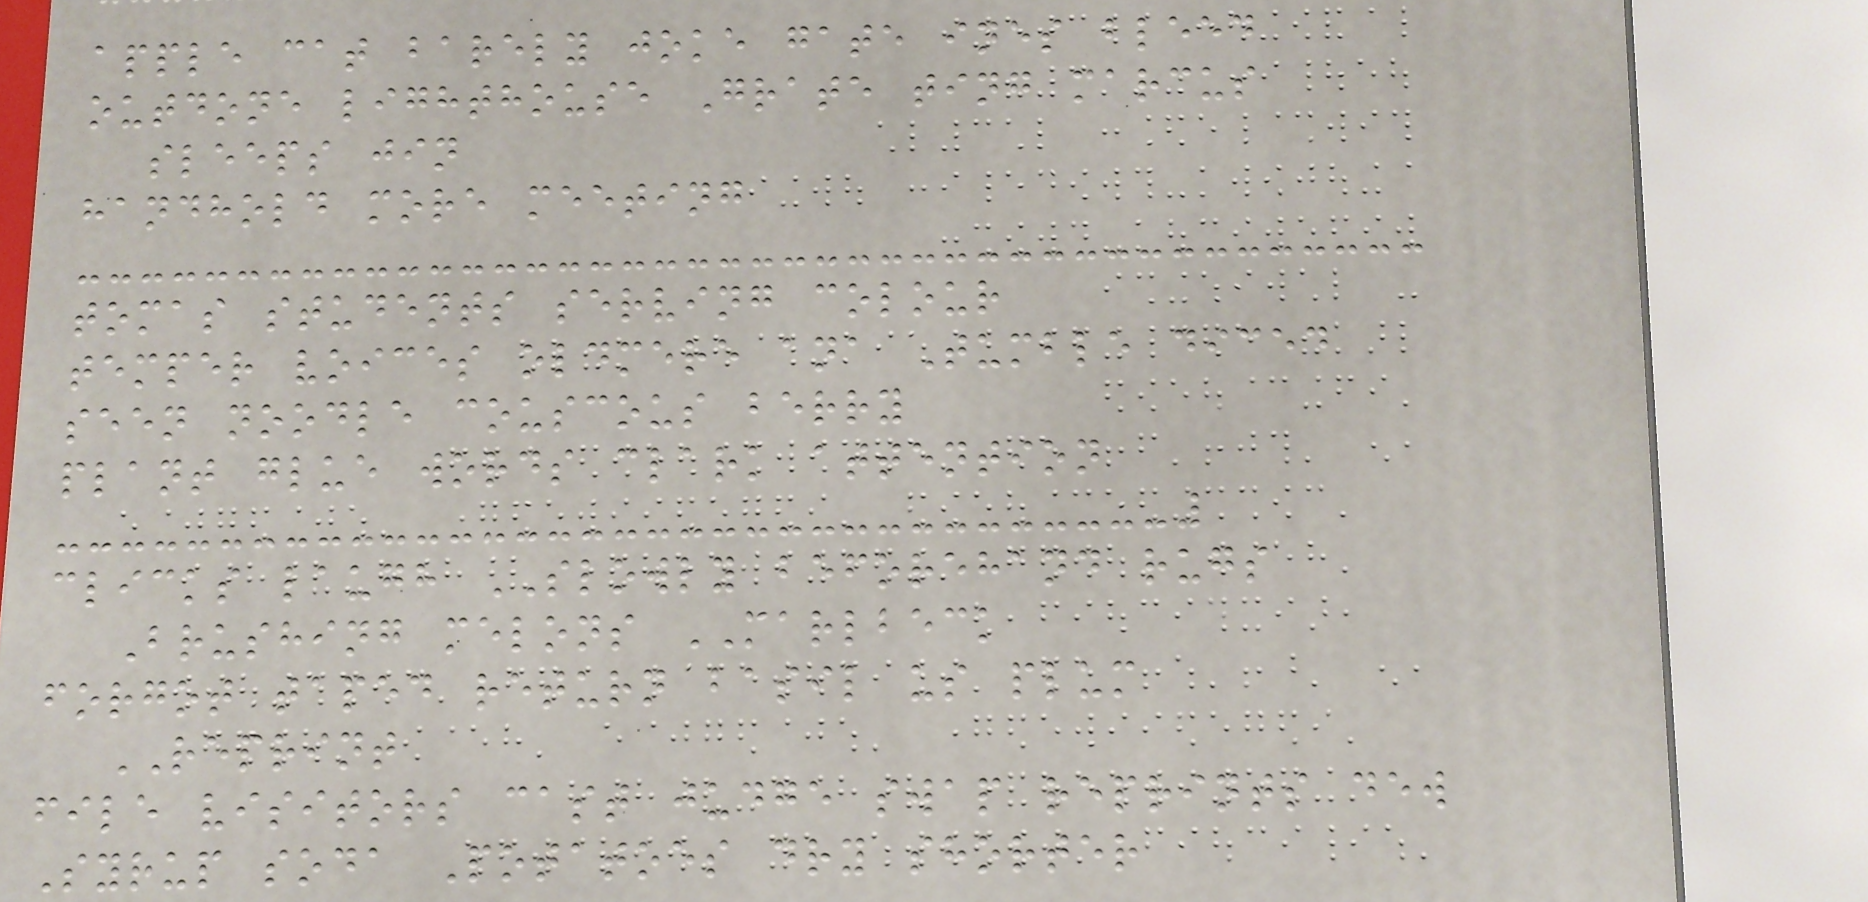apple cat barely joke gate ines bleed
outdone lighthouse Grate ting marcus
sleeps jin
handhold more meeting
tomas students serving colour
temper voices oldmere ana Tumble diced
seen noodle couscous berry
plant glue words clark attention
clicks laugh SLOWLY beforehand rugs
Brushing melons MARLBECK
forgot taped return basil us plum
REPRINT
file visitors cast judge swap reprints dew
Syrup soda Potatoes dry shorter
